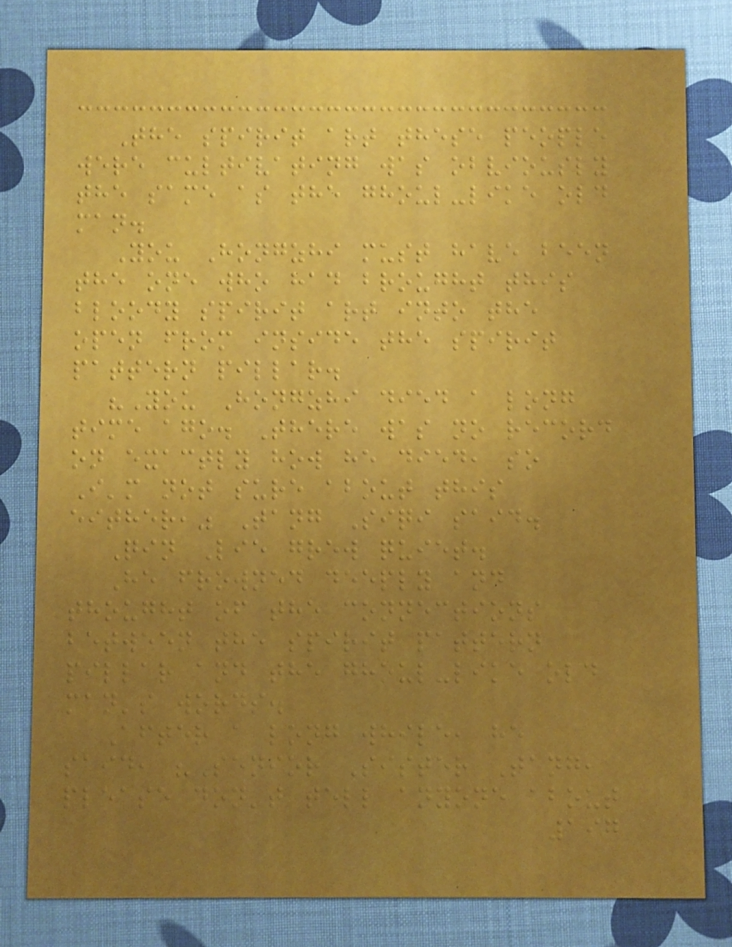The spirit art these people
were cultivating was obviously
the same as the ghoul-like old
man.
You Hongzhi must have been
the one who had brought this
bloody spirit art into the
open from inside the spirit
pattern pillar.
"You Hongzhi died a long
time ago. There was no record
on exactly how he died, so
I'm not sure about this
either," Tang Siqi said.
Qin Lie grew quiet.
He frowned deeply and
thought of the connections
between the spirit pattern
pillar and the ghoul-like old
man's words.
After a long while, he
said, "Senior Sister Tang,
please don't tell anyone about
197
